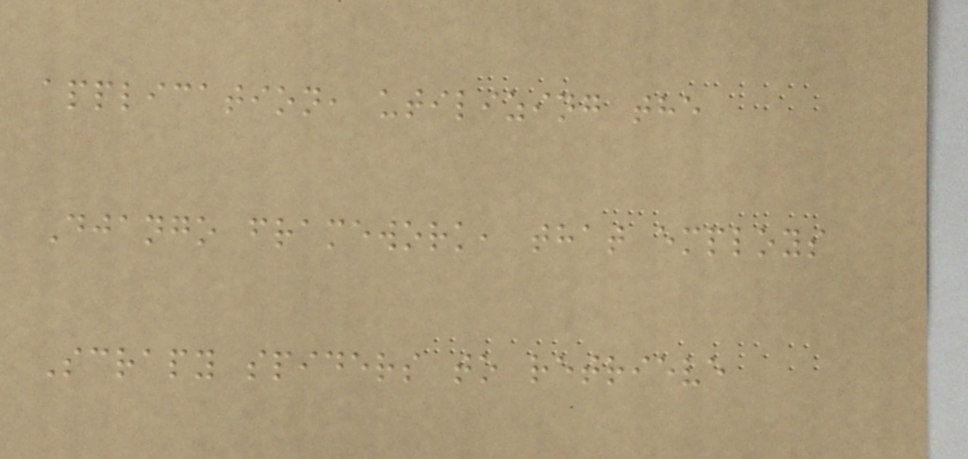application, utilizing the
Django framework, that employs
Scrapy spiders to retrieve
